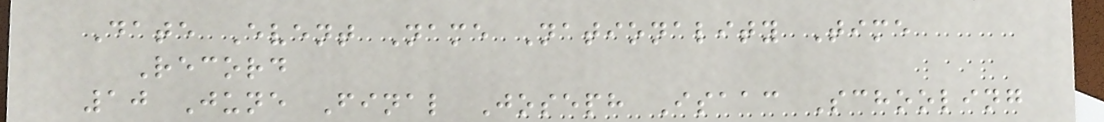Date Event Name Nationality Time
Record
10 June Final Joseph Isaac Schooling
